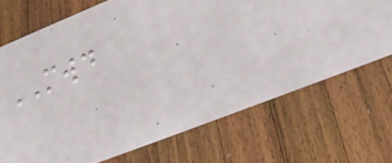MWD
